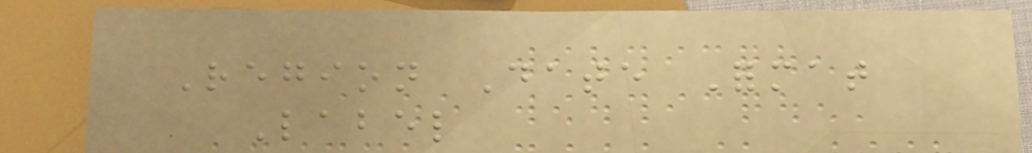Region Date Format
Label
